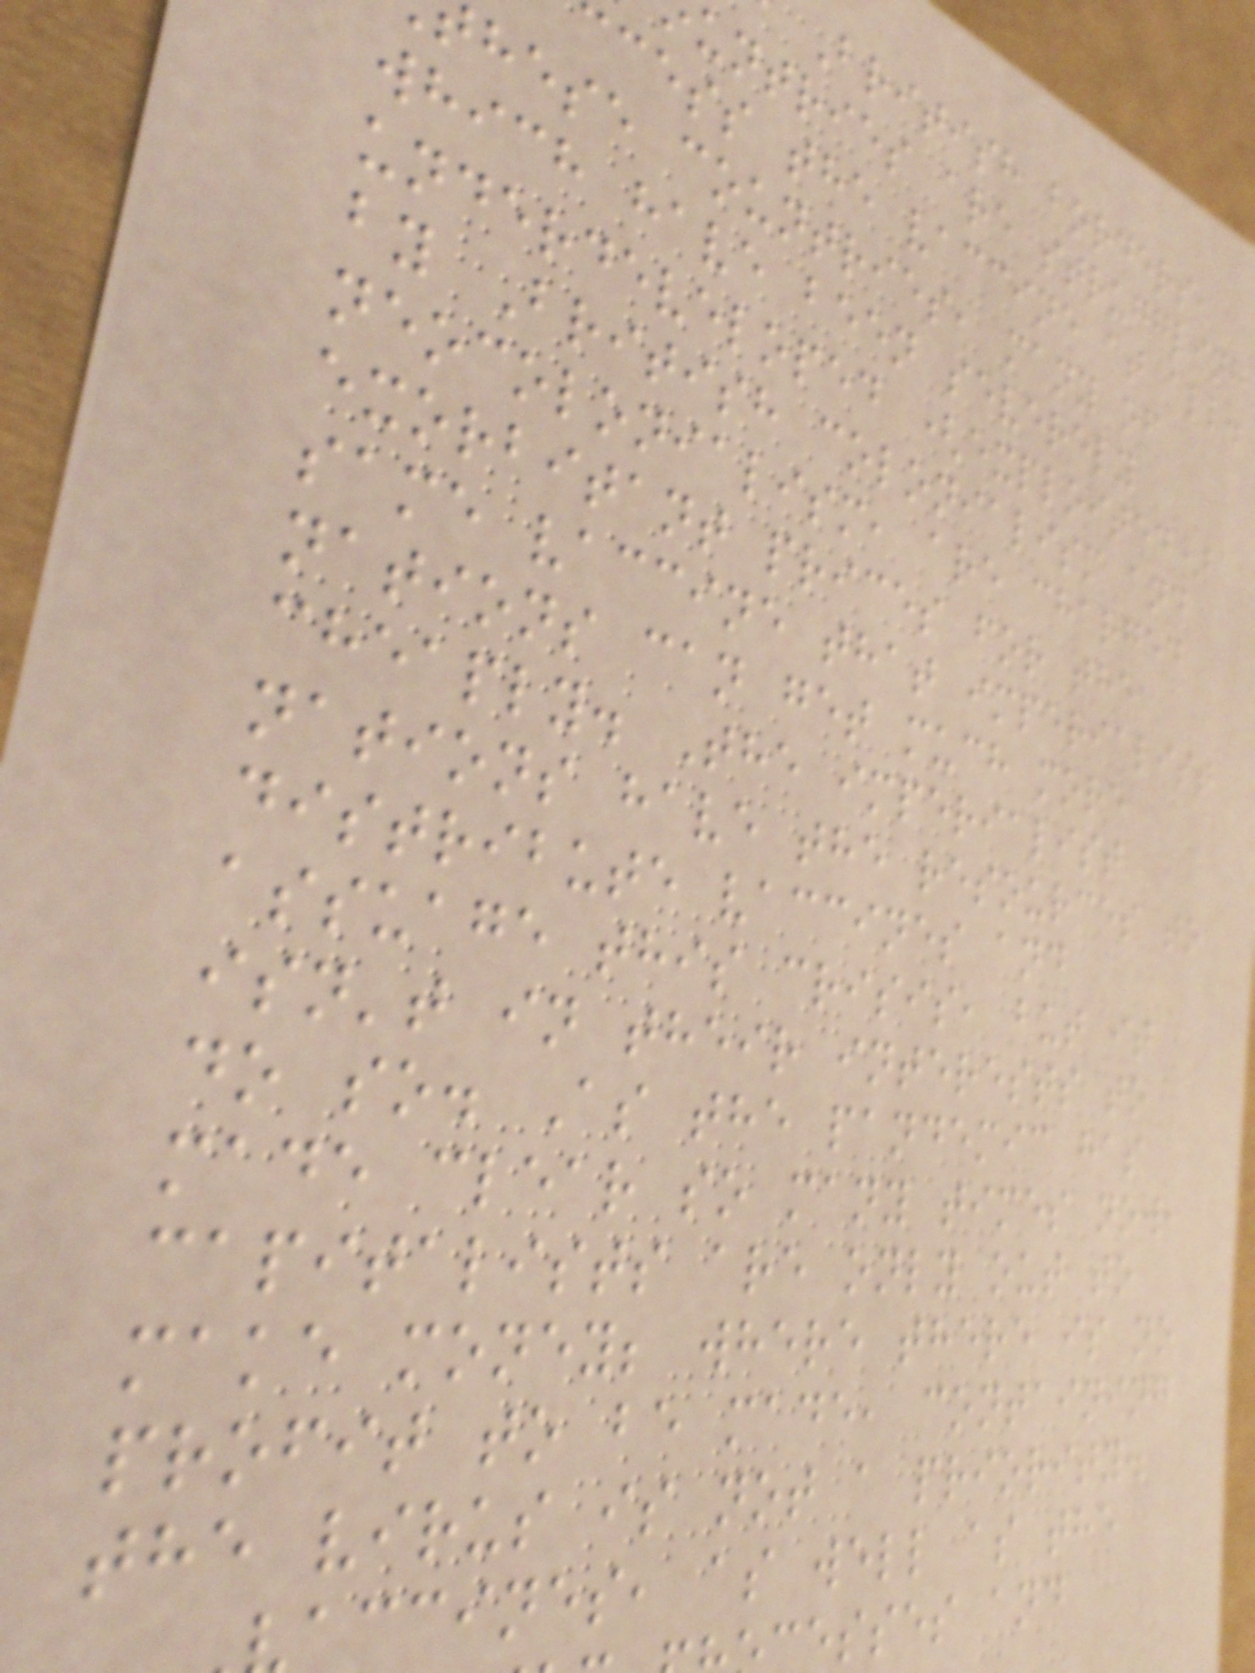British borders,
untries are struggling
ccess the vaccine at all.
hese countries, many of
which have been severely
underdeveloped (exploited)
by British colonialism and
neocolonialism, are charged
exorbitant prices for the
same vaccine that imperialist
nations can get much more
cheaply. The imperialist
nations have the resources to
distribute vaccines and
assuage this crisis, but it
isn't in their interests to
do so. As the pandemic has
made clear so many times now,
capitalists are only out to
make money; where there is no
profit to be made, containing
the virus is not a priority.
accines, as well as the
esses and
